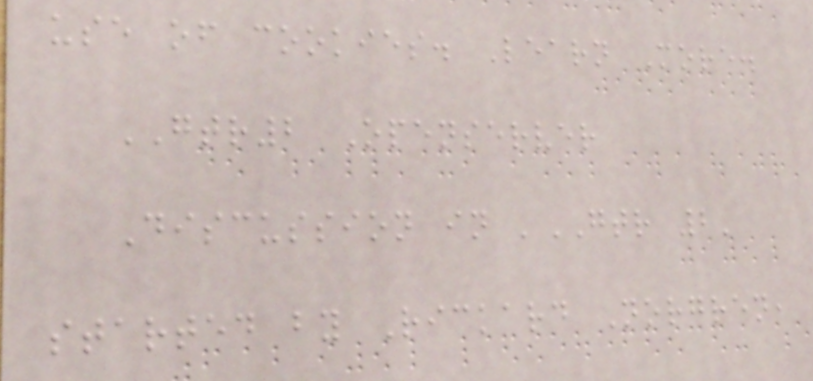use of cookies. Learn More.
GTR2 Openserver
Discussion in 'GTR 2'
started by Rickard Norgren,
